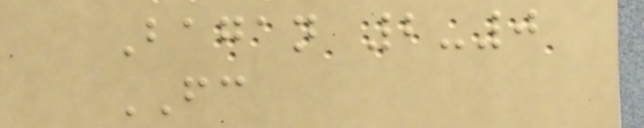Bagan 2-0
FC
